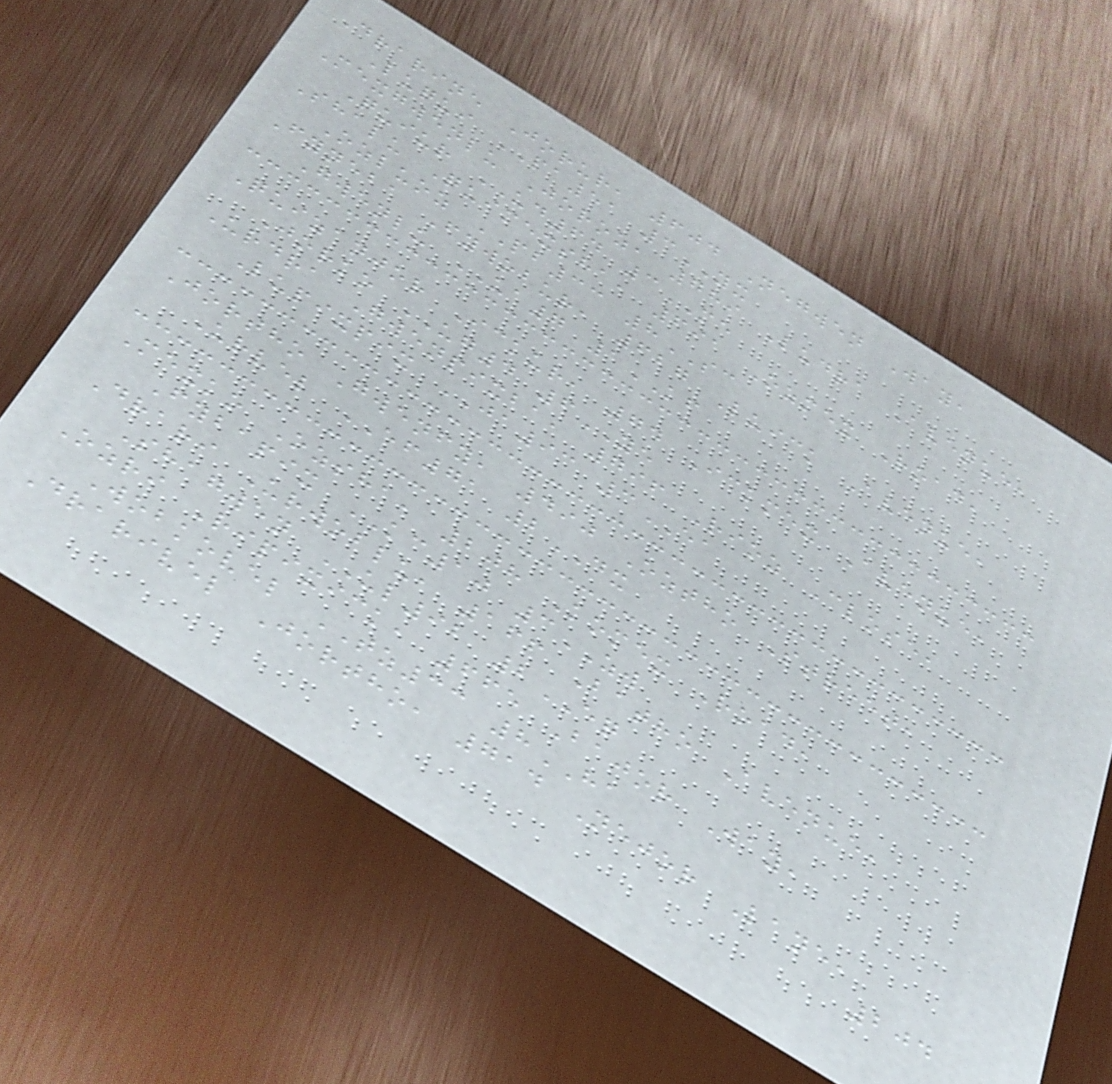Drarine Jorur, 604 Negwen Way,
Luqui PA51 3YX
Mexgwenlu Joroz, 789 Ludra Avenue,
Quiur UD64 3ME
Shalu Quimexsha, 691 Ozmex Road,
Ozluoz PB33 8SC
Fyneba Fywobur, 627 Luick Avenue,
Gwenlu UA7 1KF
Quizanjor Ickur, 74 Ickmex Avenue,
Jorko UG4 6YE
Urdra Gwenpixba, 796 Rioz Close,
Lupixpix JA93 3EA
Jortho Gwenfy, 490 Oztho Street,
Urvel EF71 2DX
Mexko Ozsha, 208 Komex Road,
Fybapix KC10 3ZW
Drari Urwoblu, 166 Batho Avenue,
Shagwen UL92 2EQ
Ozri Ripixick, 665 Bajor Way,
Wobkovel TZ33 8HA
Drarivel Jortho, 714 Nejor Lane,
204
